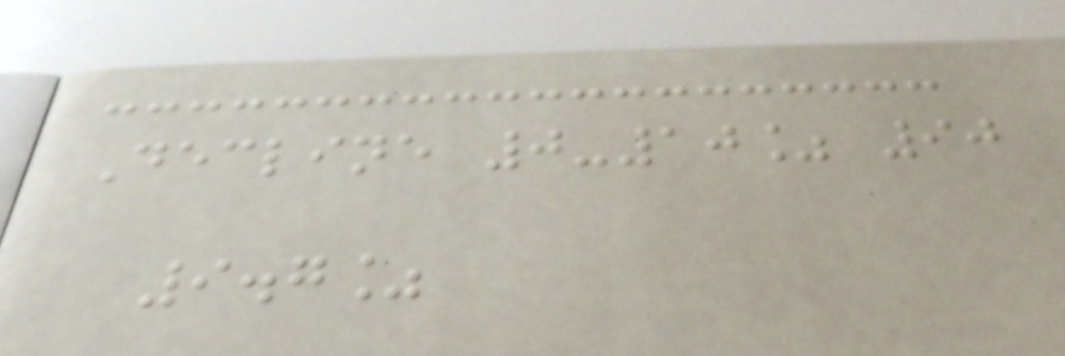Decline 0-10% 90
9.7%
